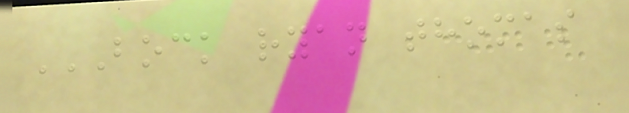BOCK RYAN THOMAS
